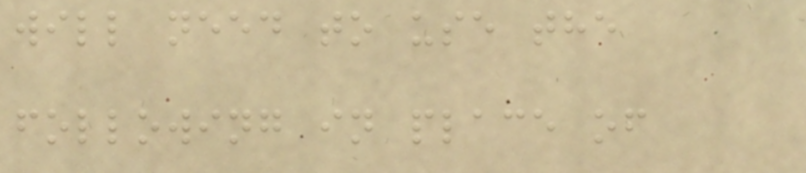will need to use the
following in place of
